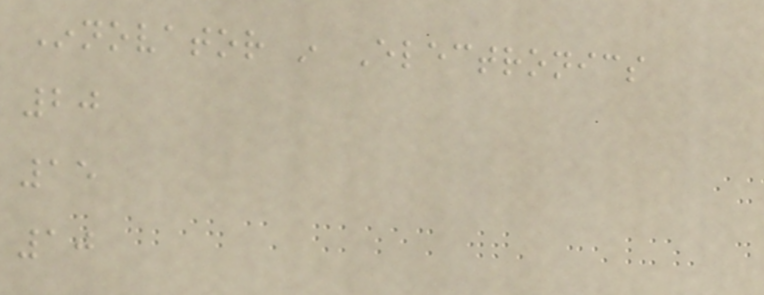Innovator in Electronics
20
15
10
